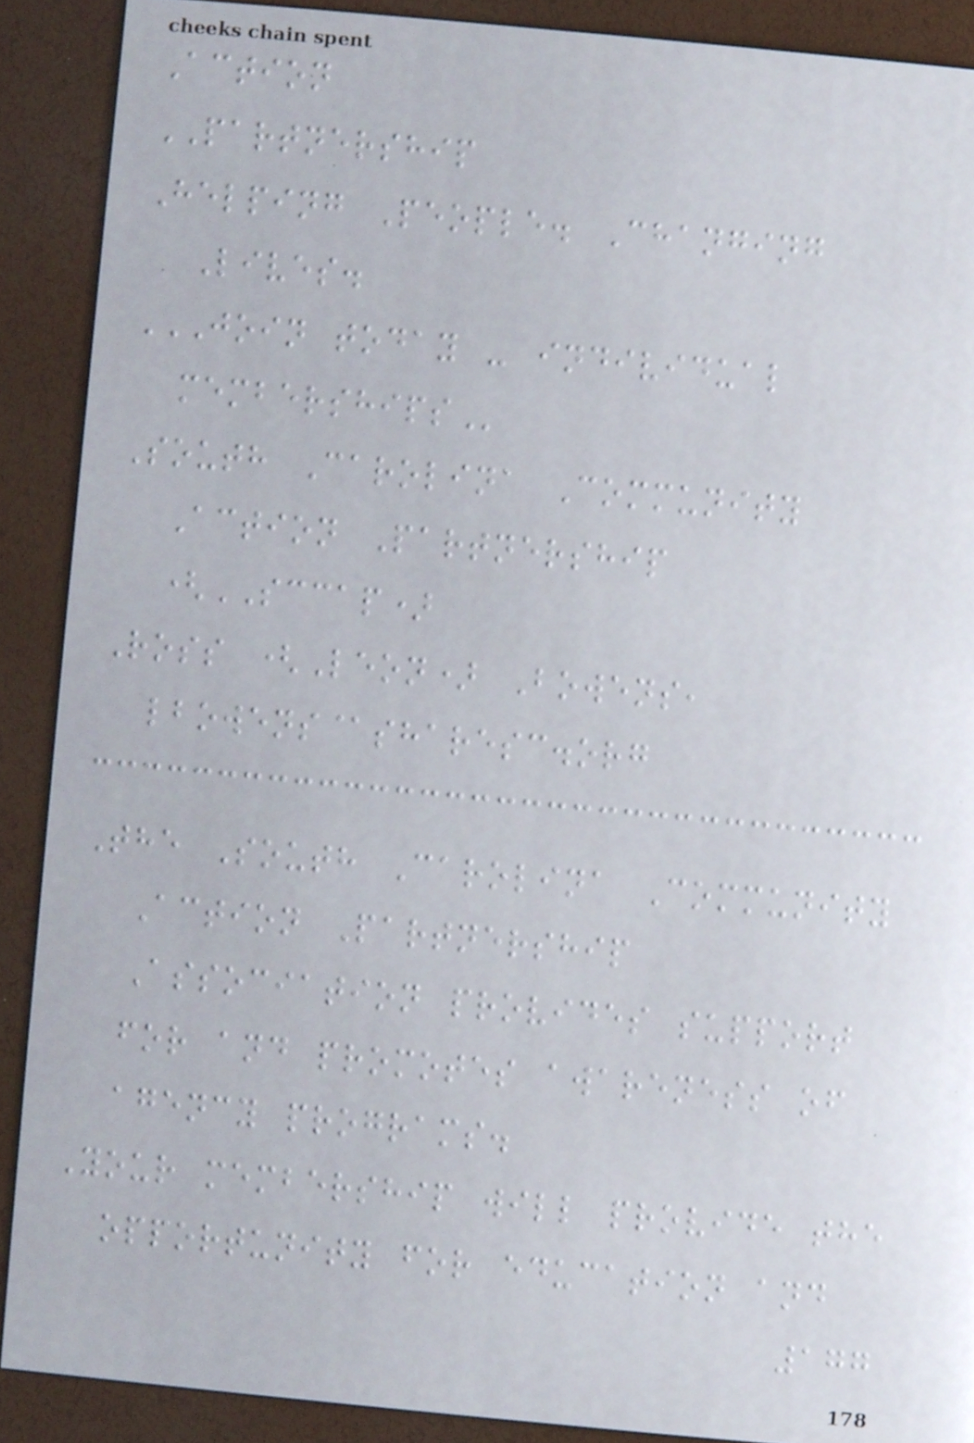Action
PARTNERSHIP
Helping People. Changing
Lives.
JOIN TODAY - INDIVIDUAL
MEMBERSHIPS
South Carolina Community
Action Partnership
(SCCAP)
Ross (Leon) Bowens,
lbowens@sharesc.org
The South Carolina Community
Action Partnership
Association provides support
for and promotes awareness of
agency programs.
Your membership will provide the
opportunity for education and
177
